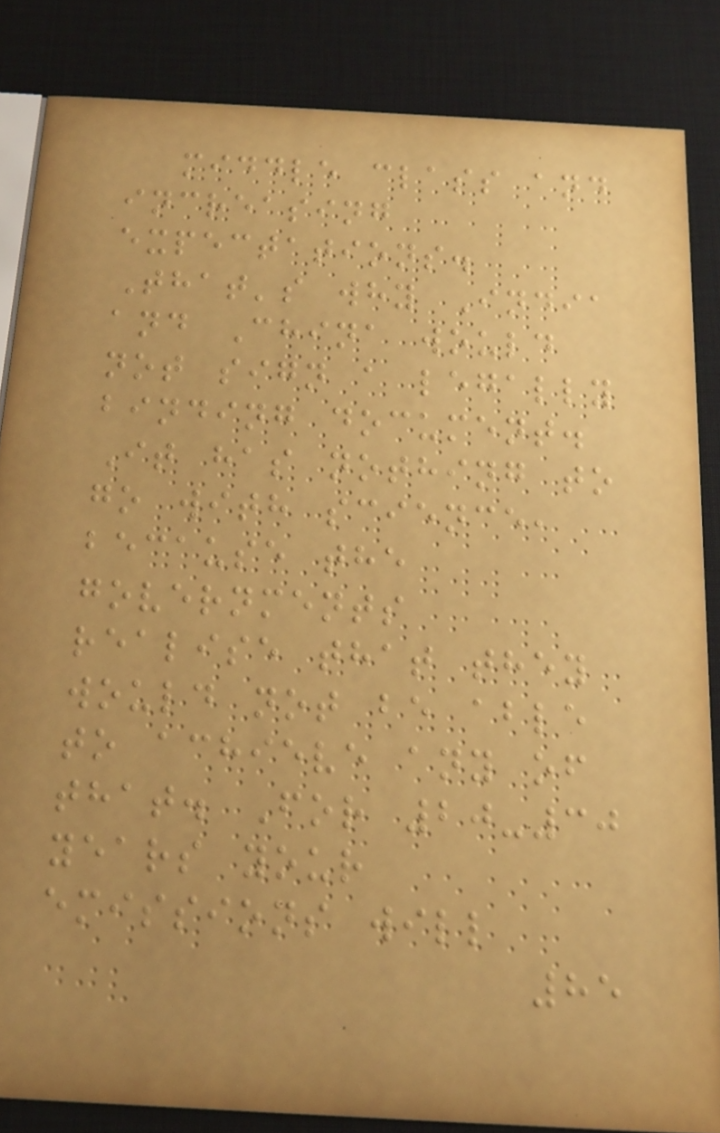middle class and
increasing
expectations.
That's why India
and China would
not sign a legally
binding document.
It has nothing to
go with science,
because the
governments
realise that they
would not be able
to achieve any of
that. For 20-30
years your
emissions will
85
